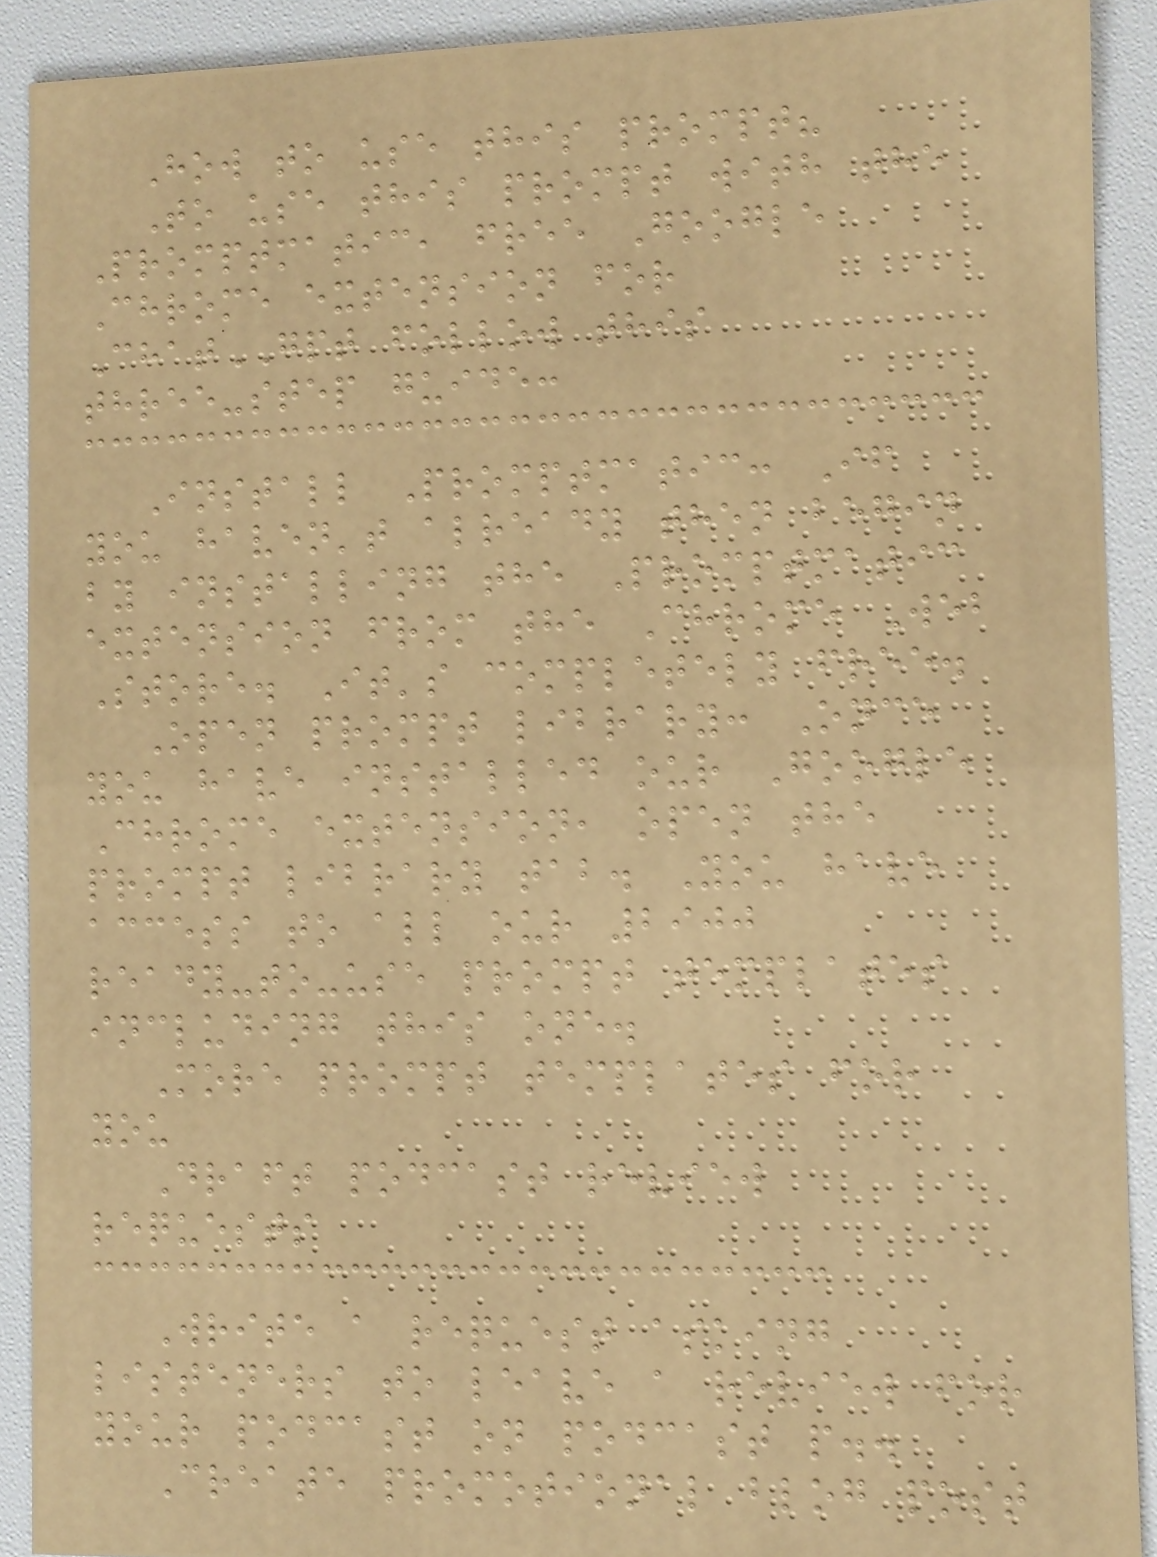How to use this prompt?
To use this prompt with the
Promptmatic, free Google
Chrome extension for
ChatGPT follow this
three-step guide:
Install Promptmatic: If
you haven't already then begin
by installing the Promptmatic
extension from the Chrome Web
Store. It's completely free.
Open prompt library: Once
you have installed our Google
Chrome extension, open the
prompt library tab. You have
access to all our 2900
ready-to-use prompt templates
including this one.
More prompt templates for
you
Draft podcast review
requests
Write a request asking
listeners to leave a review for
your podcast on podcast p..
Create promotional blog post
